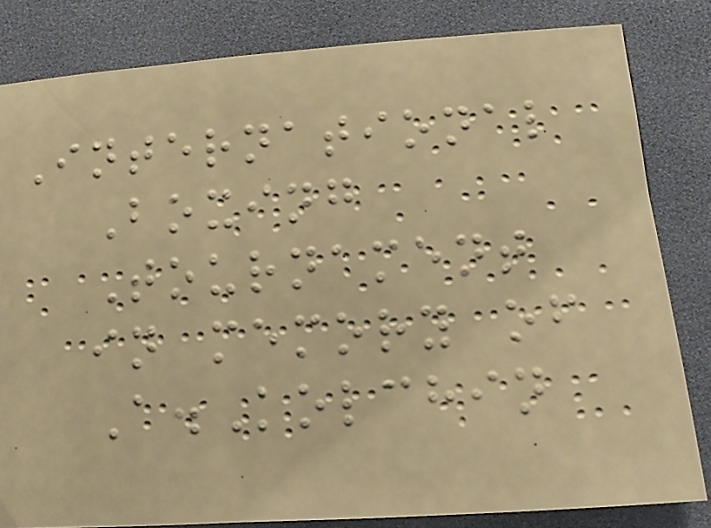International
Boxing
Tournament
in memory of
A.Kolchin
